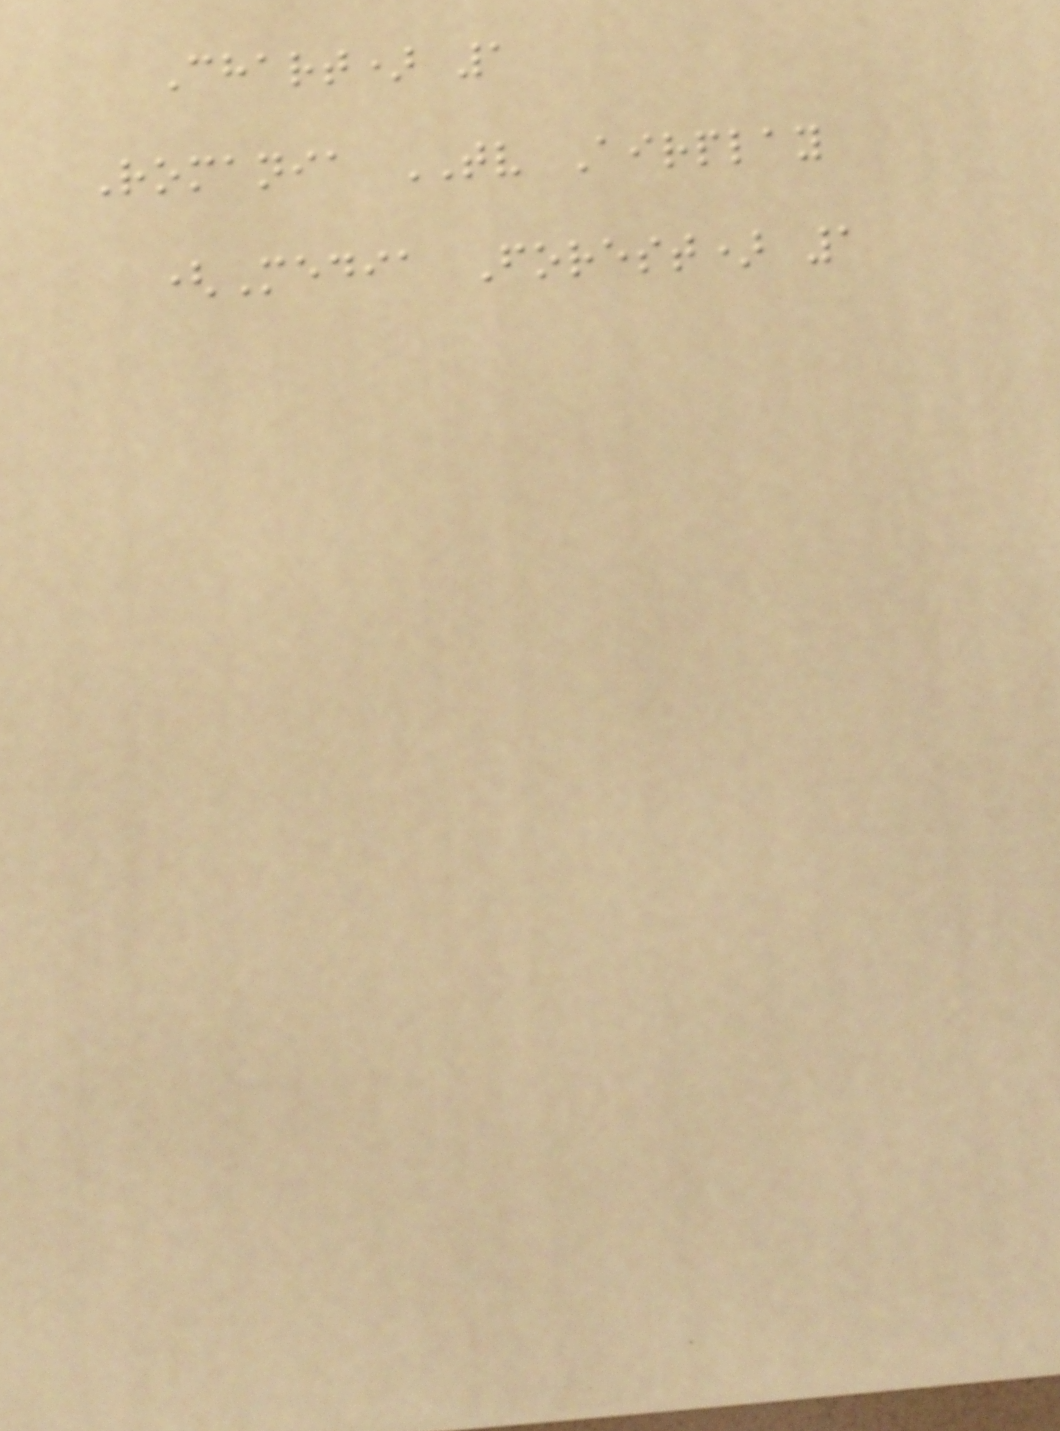Chart) 1
Romania TV Airplay
(Media Forest) 1
